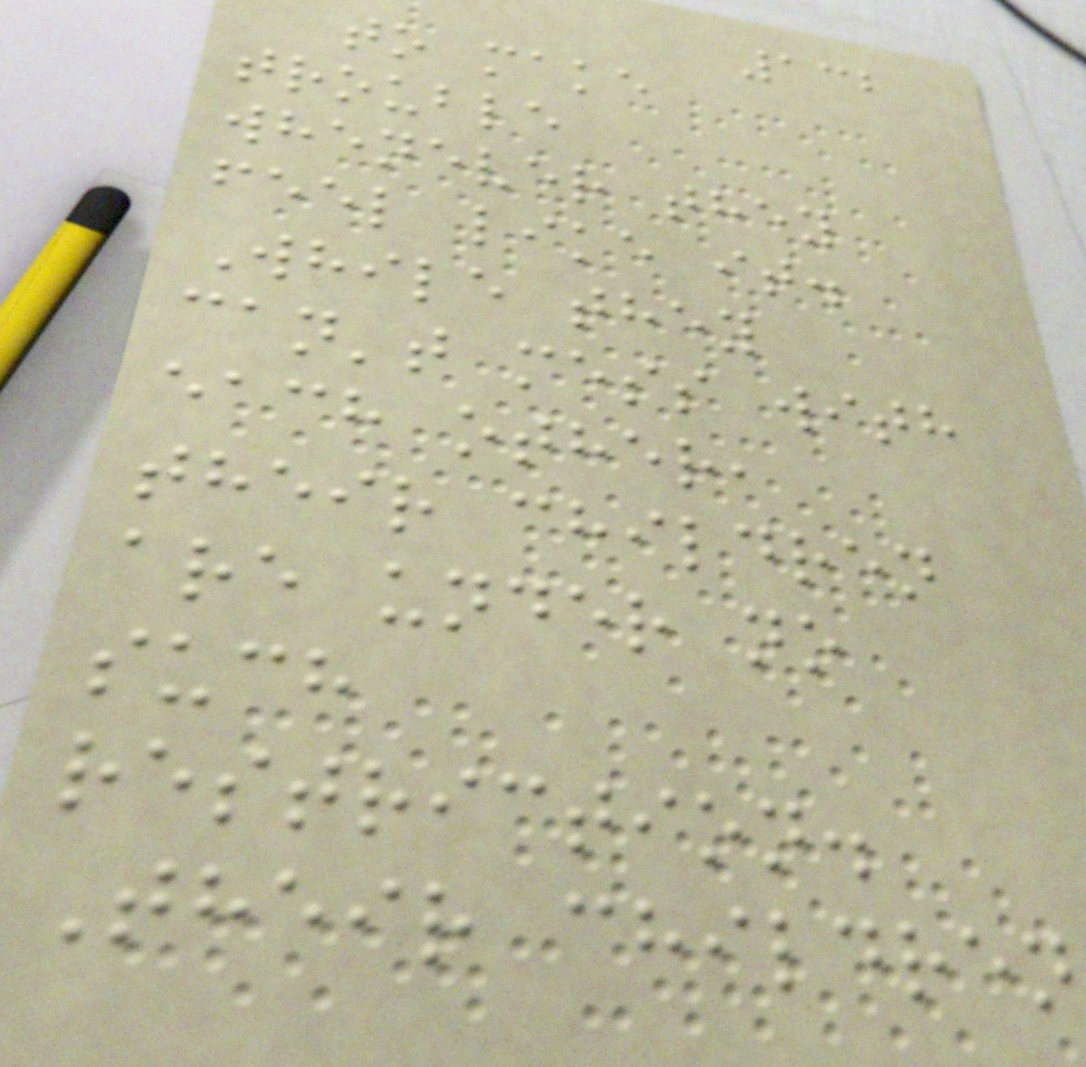132
to make
trouble
whenever they
feel like it.
While they
can't mess with
each other,
their children
are under no
such
restriction.
Their children
